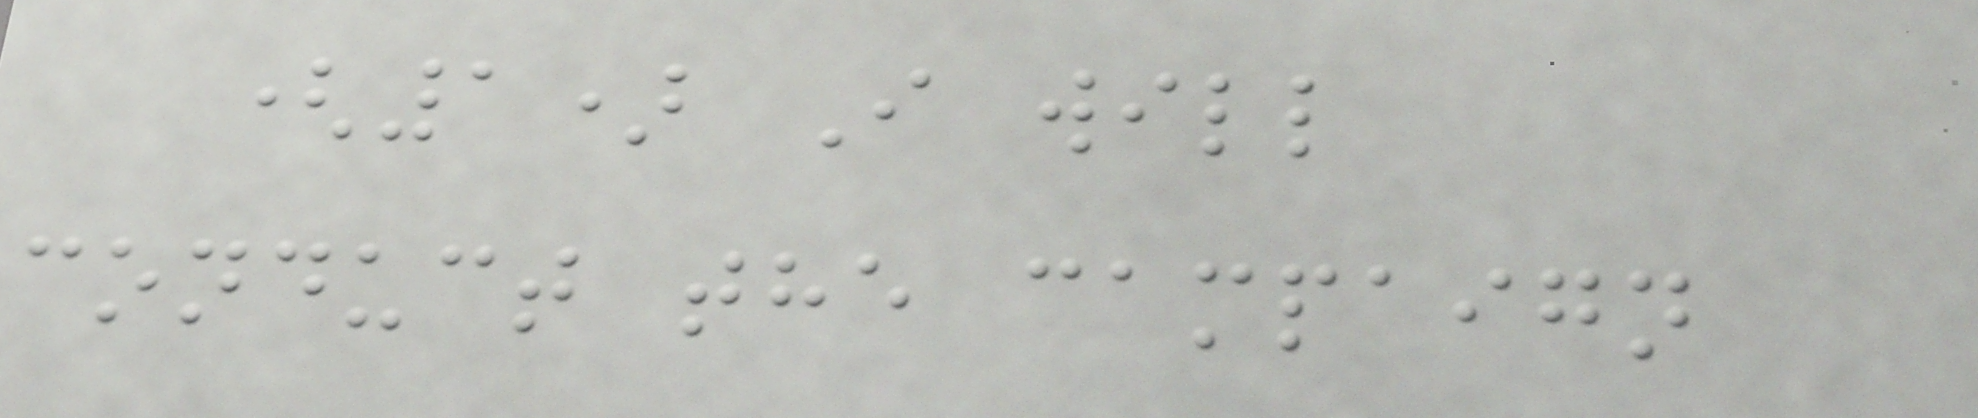(1) I will
conduct the campaign
